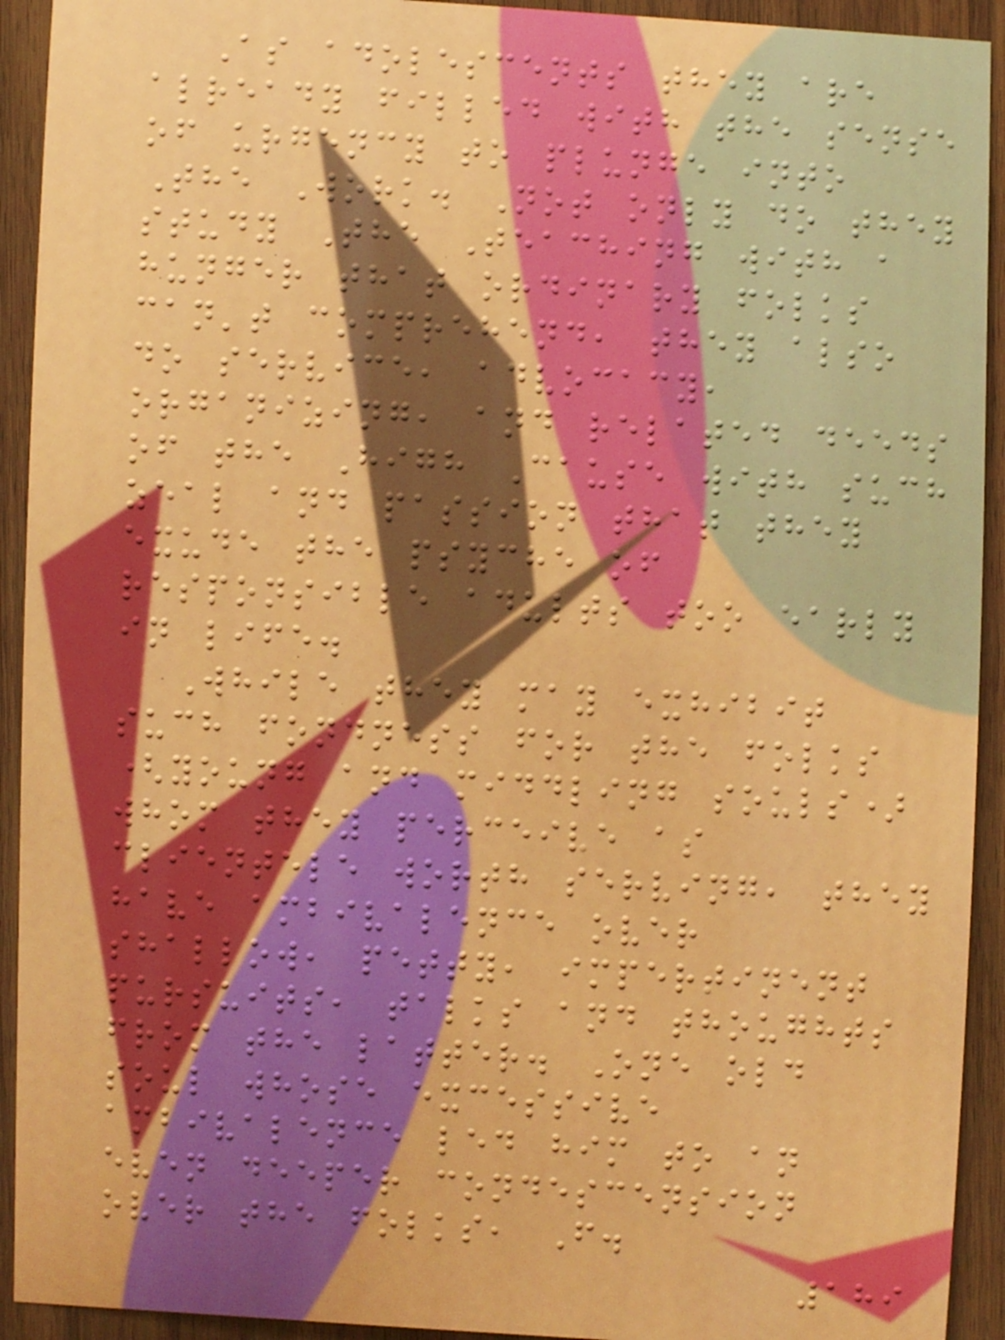As adolescents they are
already filled with the sense
of urgency to plunge into
The Work. Not only do they
study The Teaching with a
hunger that ordinary folks
can't comprehend, they also
do service, advocacy,
organizing, and related deeds
of the High Cause with such
zeal and passion that they
exude the psyche of
responsible adults too early
in life.
While they may exhibit
such fondness for the folks
(young and middling souls)
whom they perceive as
clientele worth serving, they
have ambivalence over
shallow, petty, impertinent
pursuits, talks and thoughts
from the latter. One old
soul whose excessive
ambivalence led him to an
even deeper condescension
over the folks, F.
189
